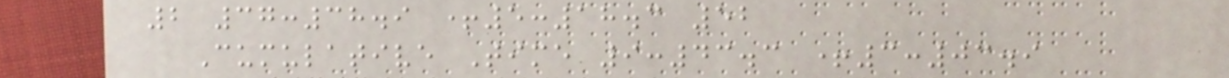2 37:38.9 +5:18.3 52
Cumulative Time 9:43.3 +3:03.9
